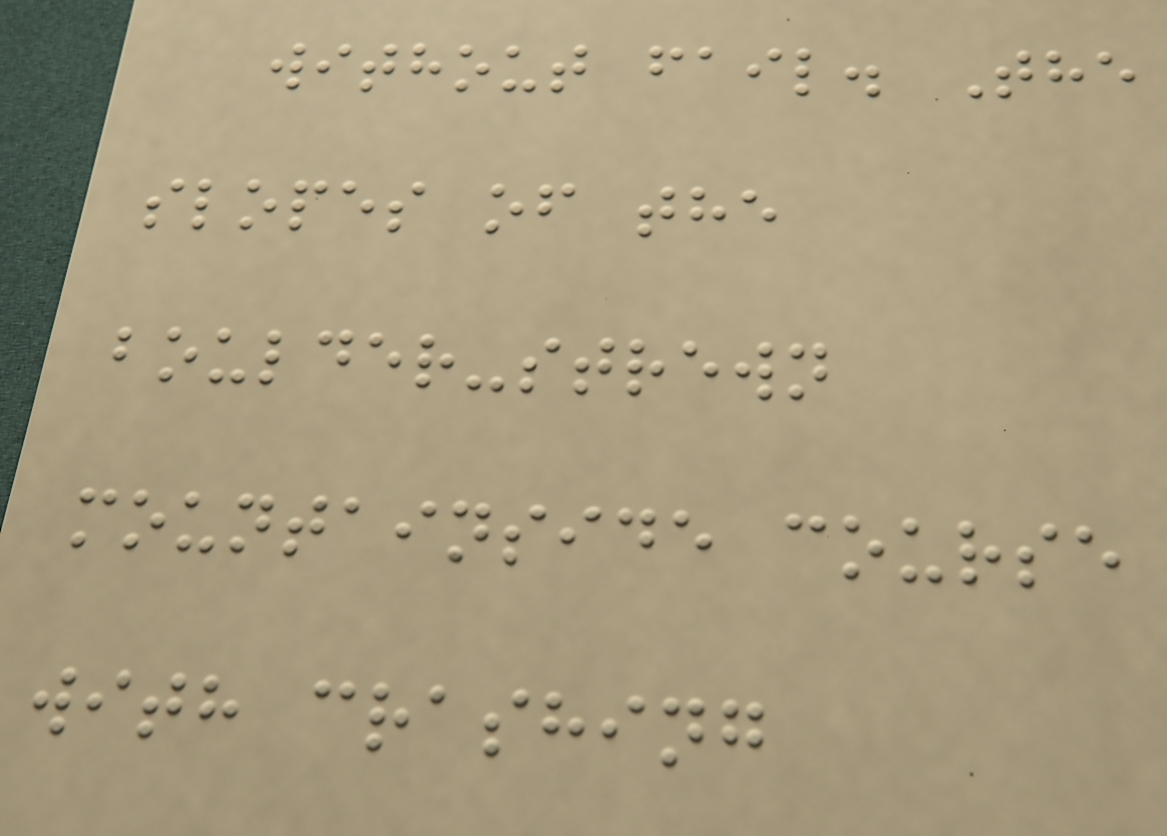without fail. The
slopes of the
boulder-strewn
mountainside course
with crashing
